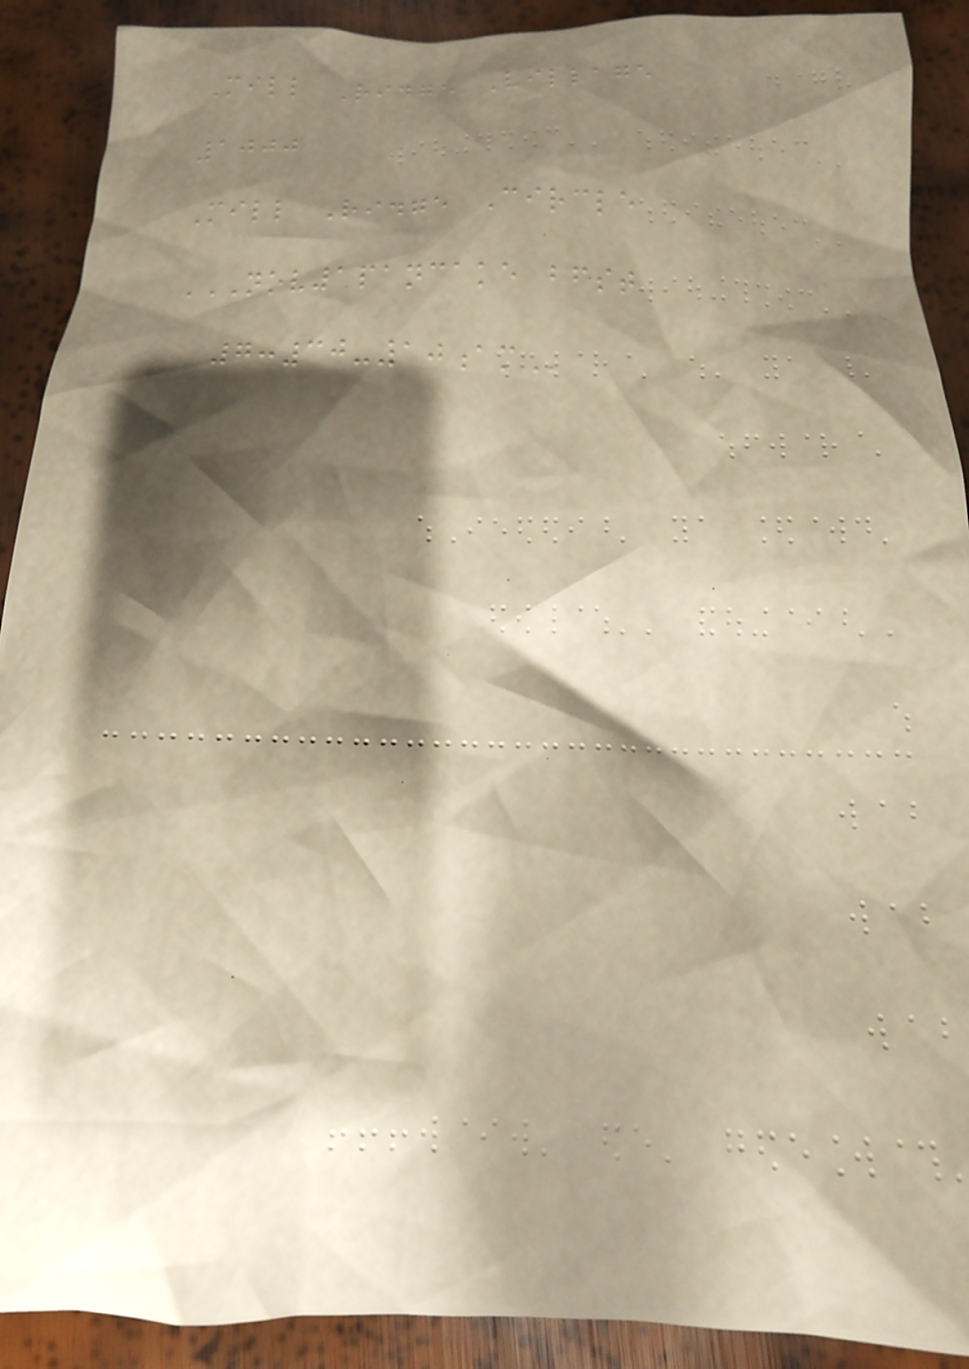Mill Ridge Village
1000
Mill Ridge Circle
NOV1PANCAKE BFST
7:30-10AM
